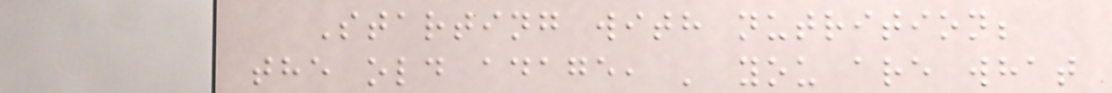Starting with nutrition;
the old adage, ' you are what
